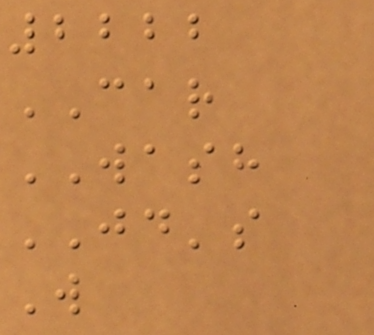2222
CAR
WASH
JD's
W
